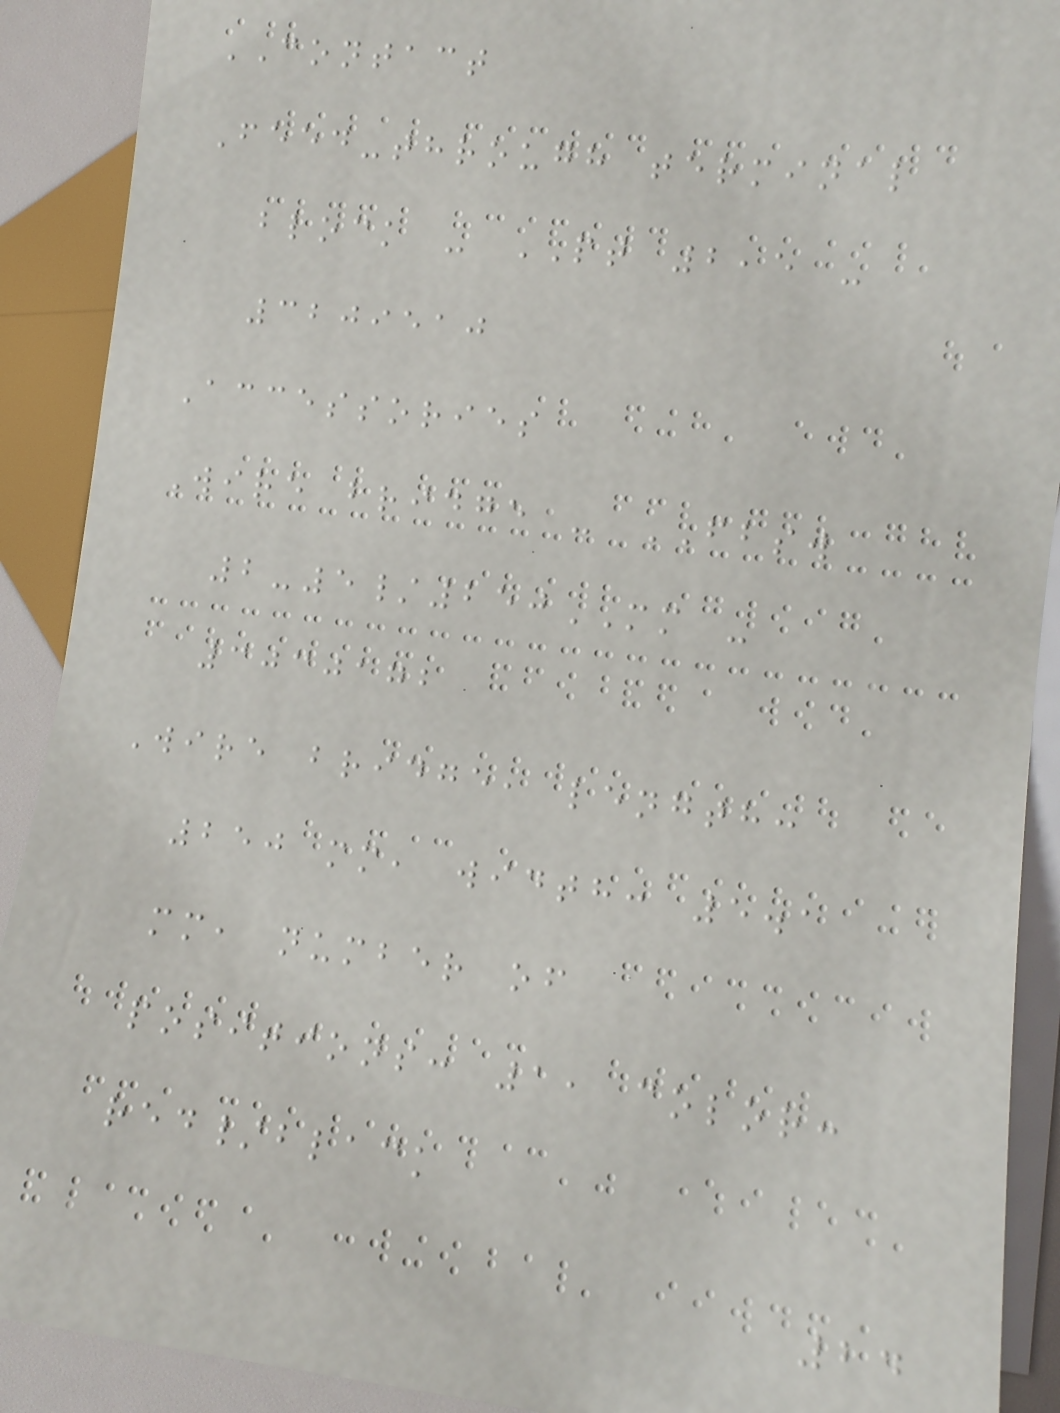CONTACT
Feed-through terminal
block - PT 2,5 -
3209510
Accessories
Wire bridge - FBSW
2-5/250MM -
3030172
Wire bridge, length:
250 mm, width: 5.1
mm, number of
positions: 1, color:
red/black
24
